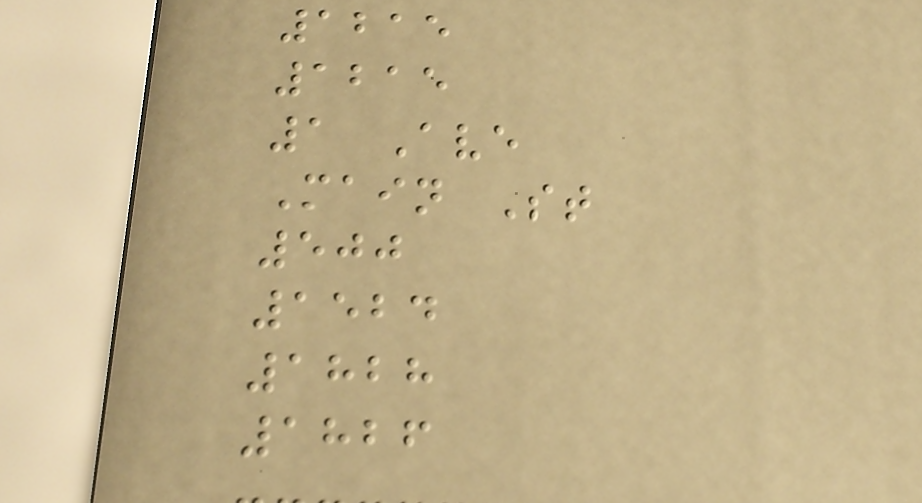1215
1215
1 Ave
Main St
500
1524
1828
1826
